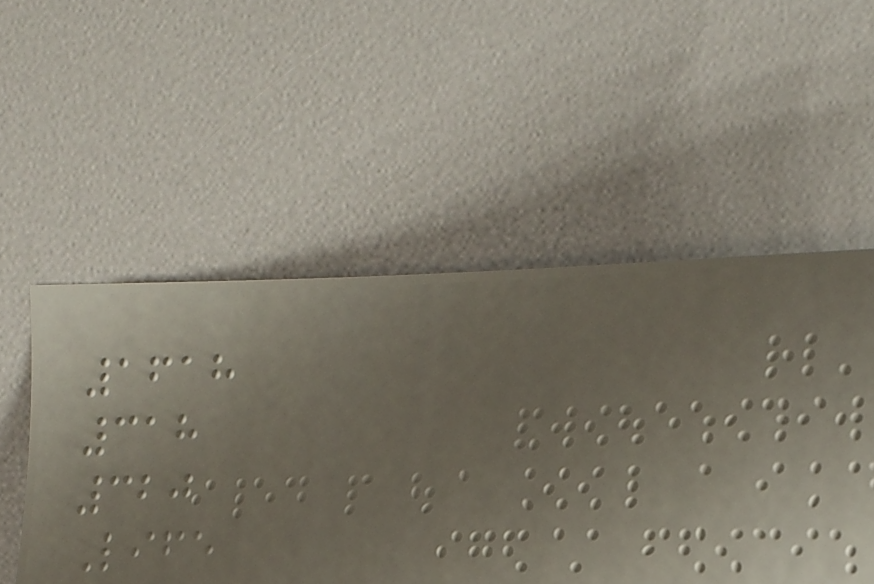1618
318
320
Life
